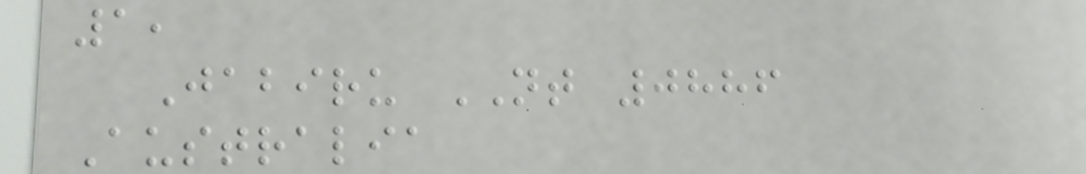1,
Jabiru NT 0886
Australia
